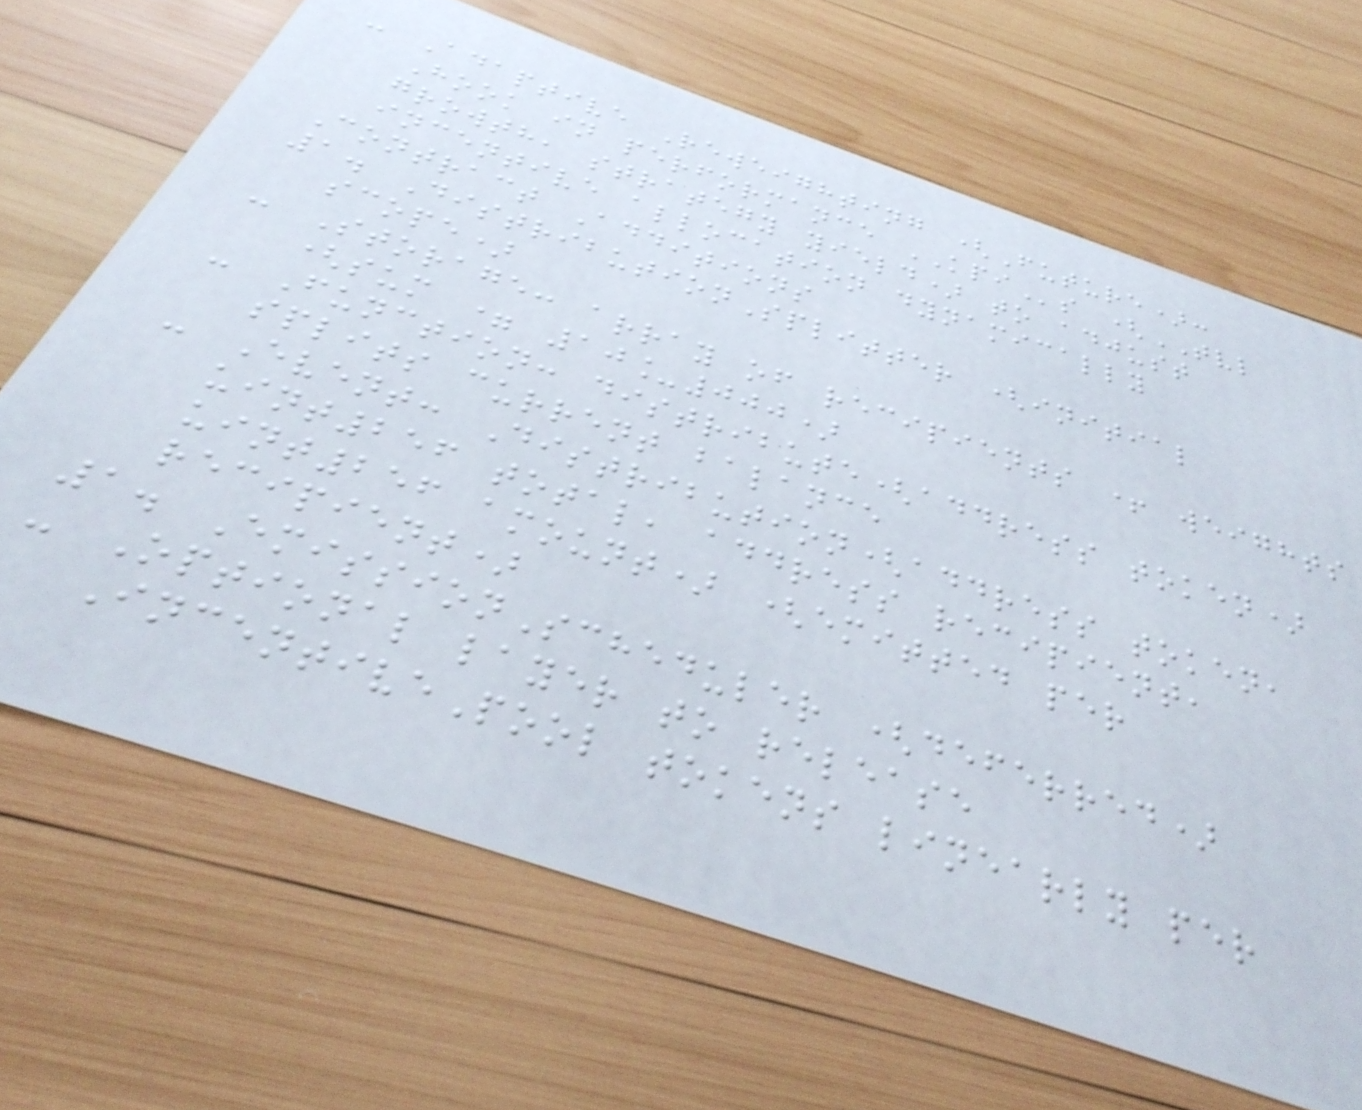- Adaptive Reweighting (Future):
Hook in performance KPIs (TVL
growth, strategy yield) to adjust
incentive allocation dynamically
Contract Additions
1. DistributionSplitter (initial
scope)
- Storage: array of recipients + weights
(sum = 10_000)
- Function: distribute(address token)
splits current balance
- Event: Distribution(address token,
uint256 total, address recipient,
uint256 amount) (emitted per
recipient)
1. EmissionScheduler (deferred)
- Optional layer to release
IncentivePool tokens linearly per
